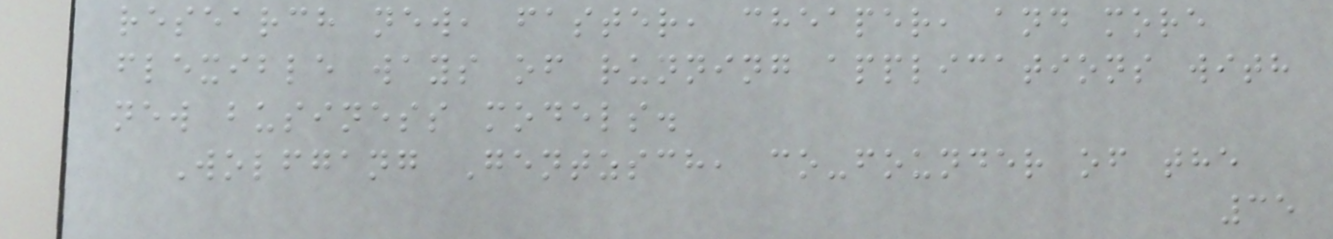research new, faster, cheaper, and more
flexible ways of running applications with
new business models.
Wolfgang Gentzsch, co-founder of the
35
